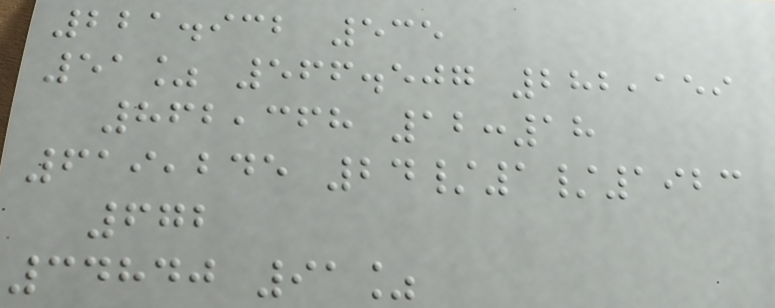221.932 535
51% 566.507 282,159
862,368 12:18
619,245 24/1/1923
672
34840 91%
